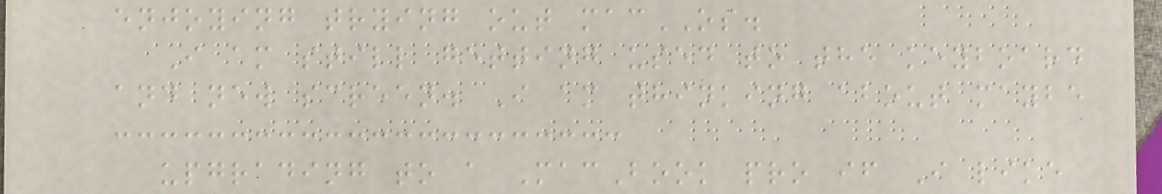enjoying trying out macOS.
I am still getting used to the keyboard
and new screen. I am thinking about maybe
upgrading to a MacBook pro if I like
